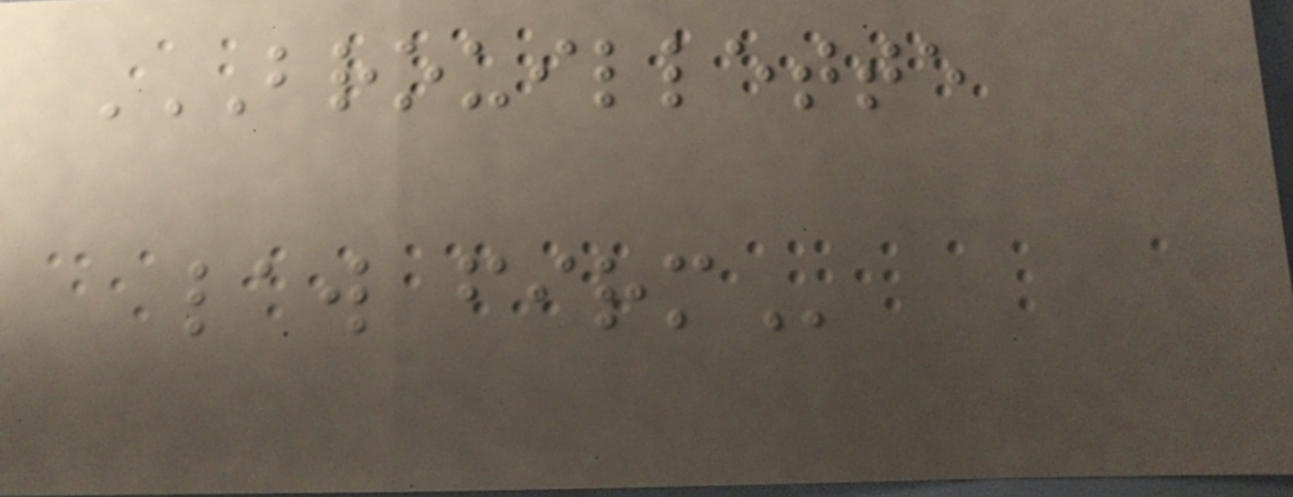BROUILLETTE
LAW FIRM
